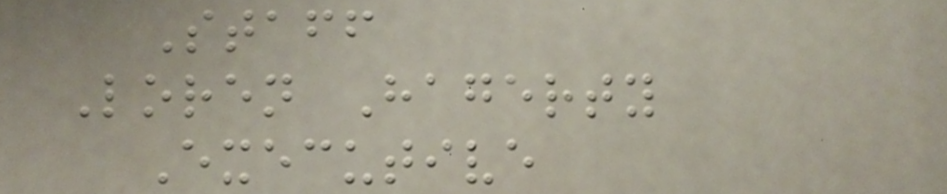Staff
Loren Hagerty
Executive
